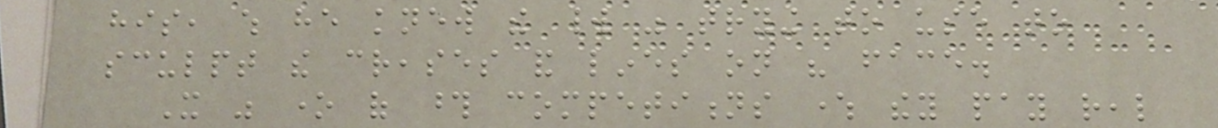his, which he knew the world was trying to use to
sculpt the creases and lines on his face.
It was one of those competitions where they pay real
